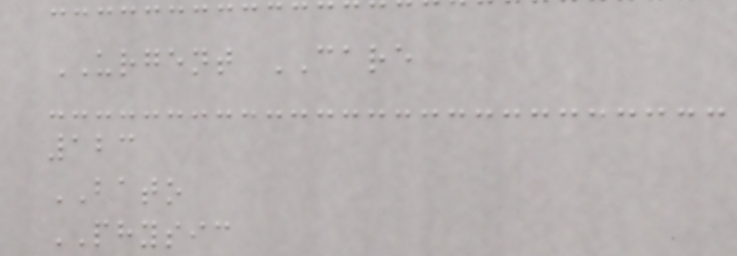URGENT CARE
123
BATO
PHYSIC
